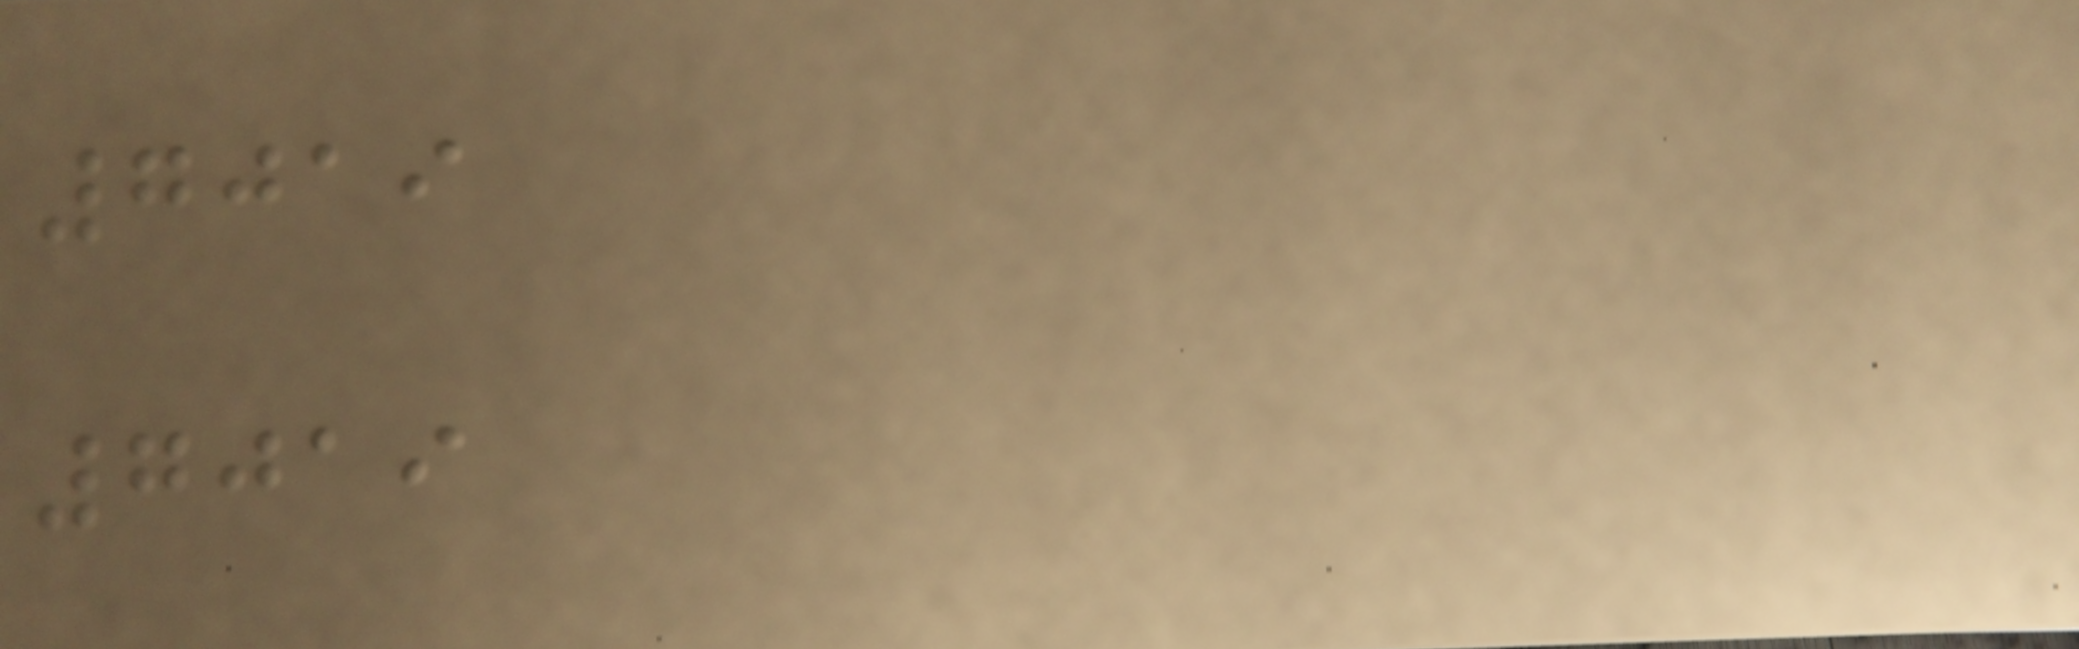7019
7019
